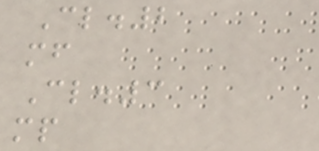Cl.2
mf
Cl.3
mp
